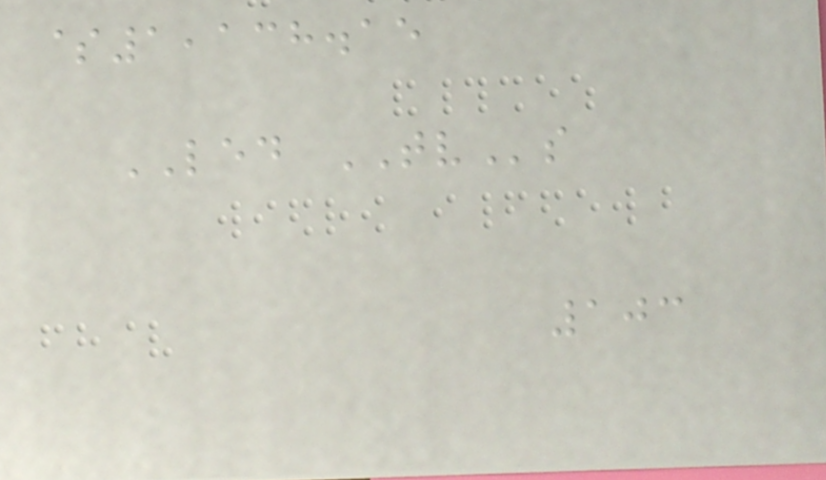$1,138.15
LED TVs
103
